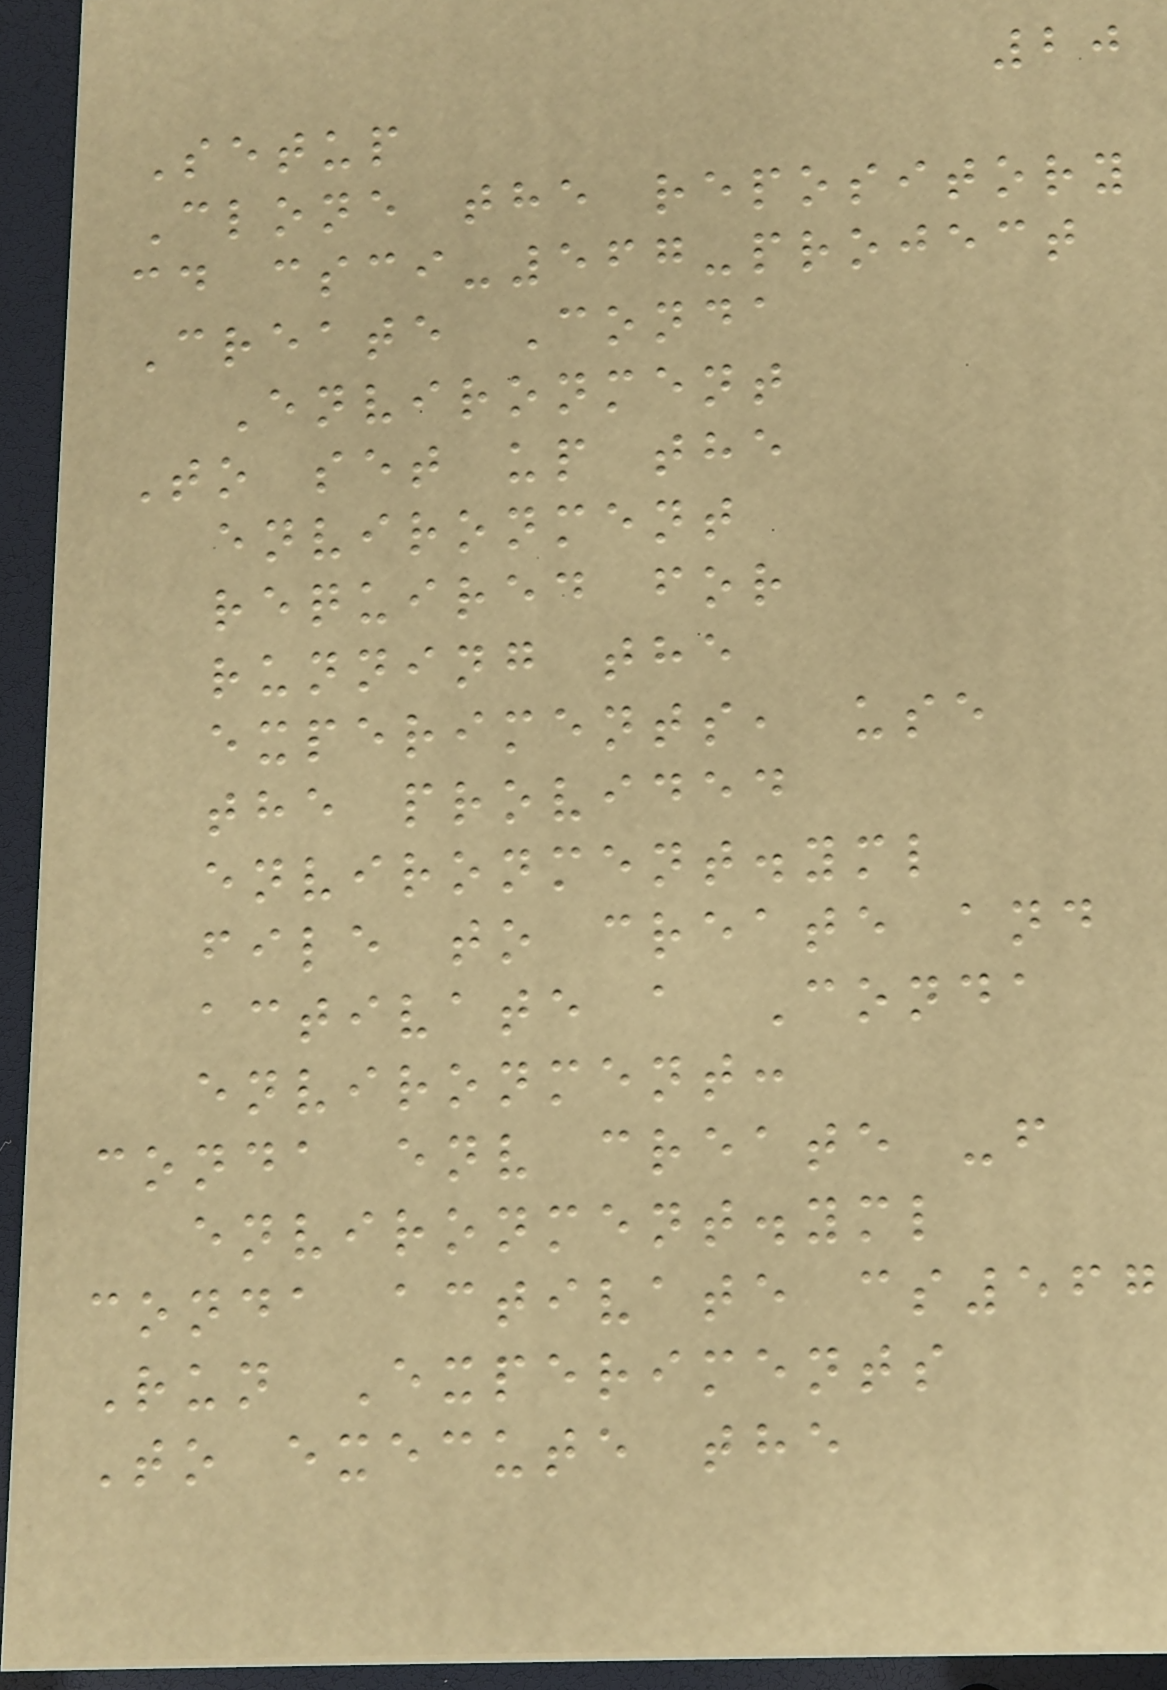20
Setup
Clone the repository
cd csci-567-project
Create Conda
Environment
To set up the
environment
required for
running the
experiments, use
the provided
environment.yml
file to create and
activate a Conda
environment:
conda env create -f
environment.yml
conda activate cs567
Run Experiments
To execute the
